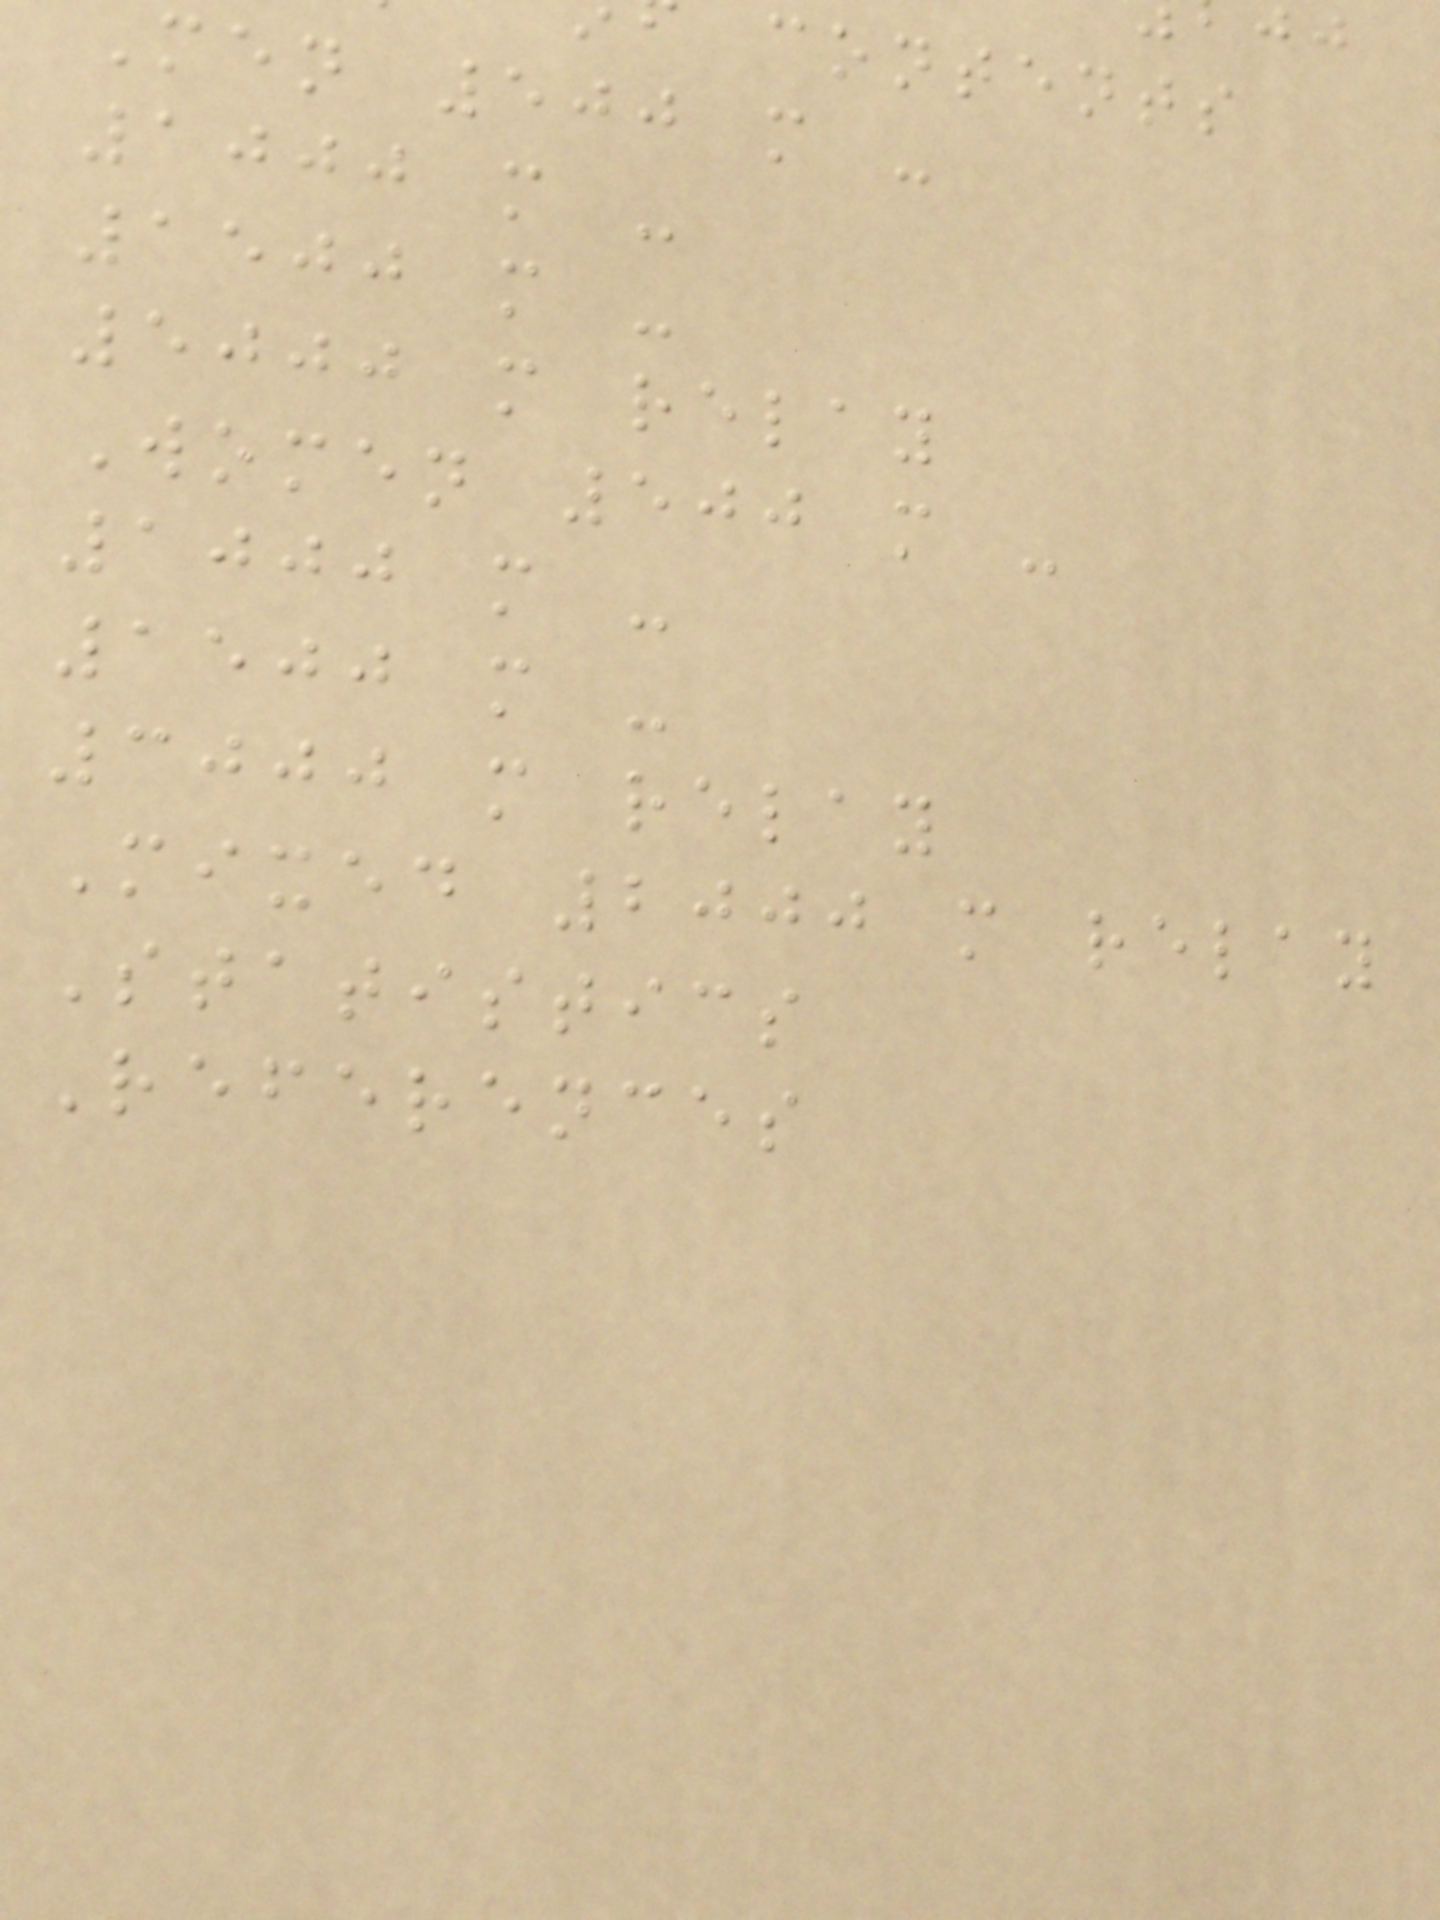contents
men 500 m -
1000 m -
1500 m -
5000 m relay
Women 500 m -
1000 m -
1500 m -
3000 m relay
Mixed 2000 m relay
Statistics
References
